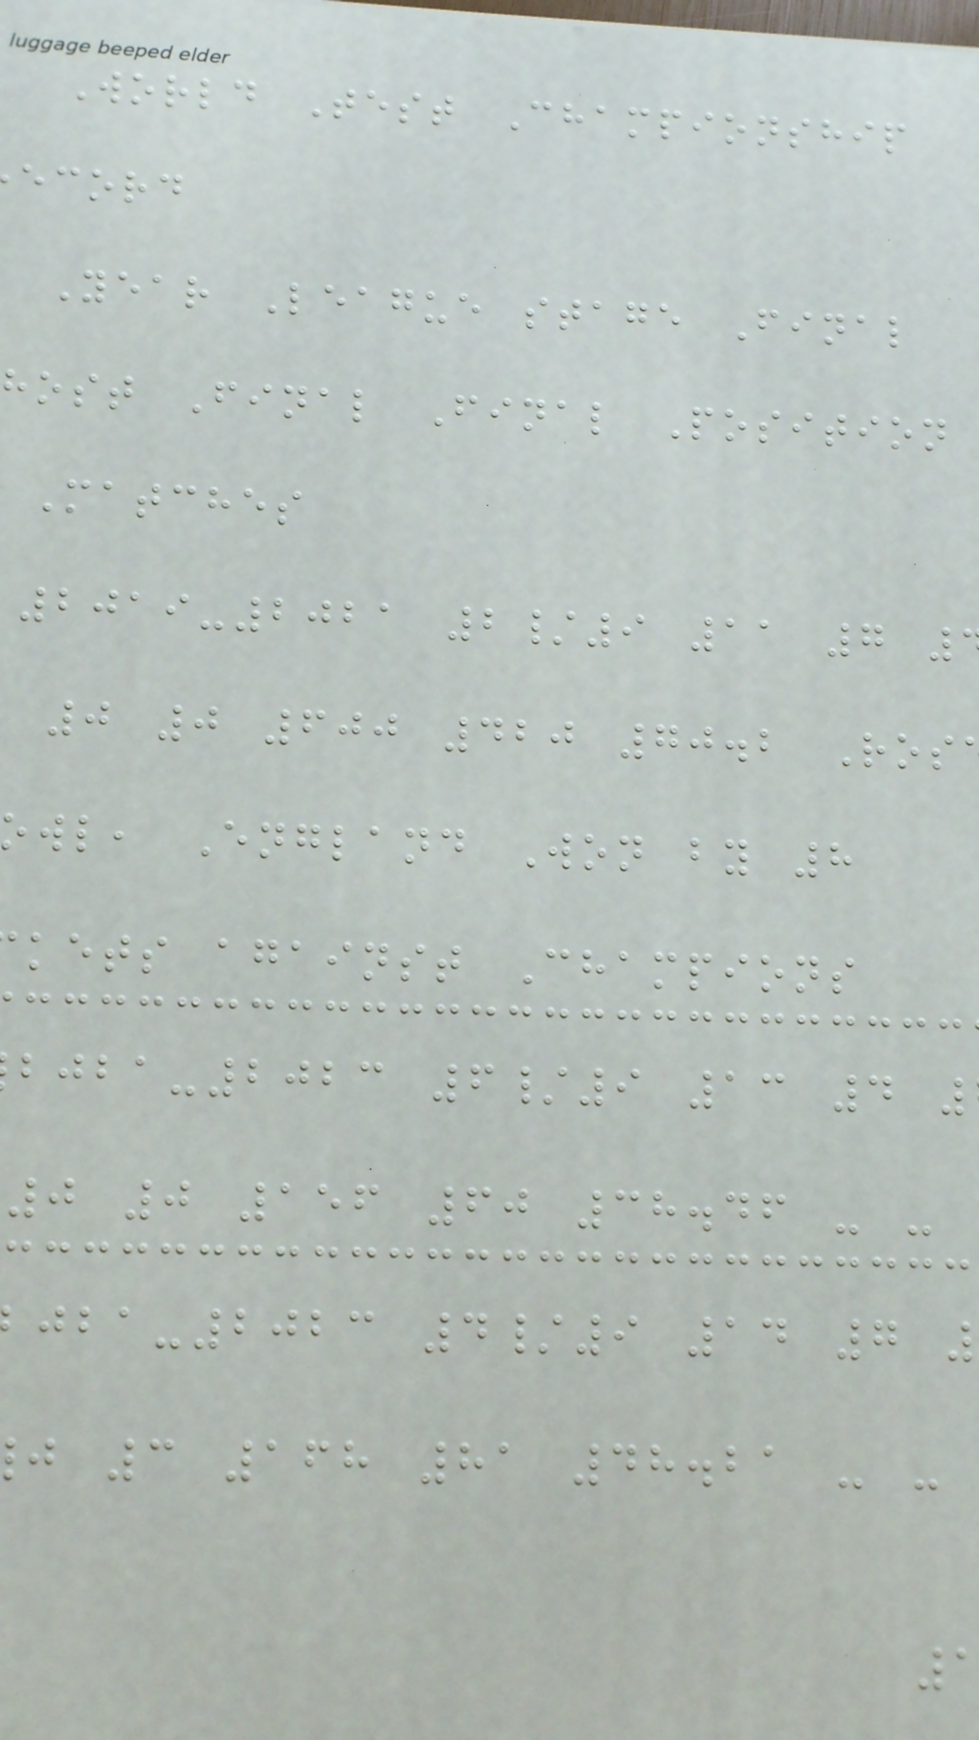World Test Championship
ecord
Year League stage Final
host Final Final Position
Matches
2019-2021 2/9 11 7
0 0 600 420 70.2 Ros
wl, England Won by 8
kets against Champions
-2023 6/9 13 4
0 0 156 60 38.46 - -
-2023 4/9 14 7
j 3 168 81 48.21 - -
